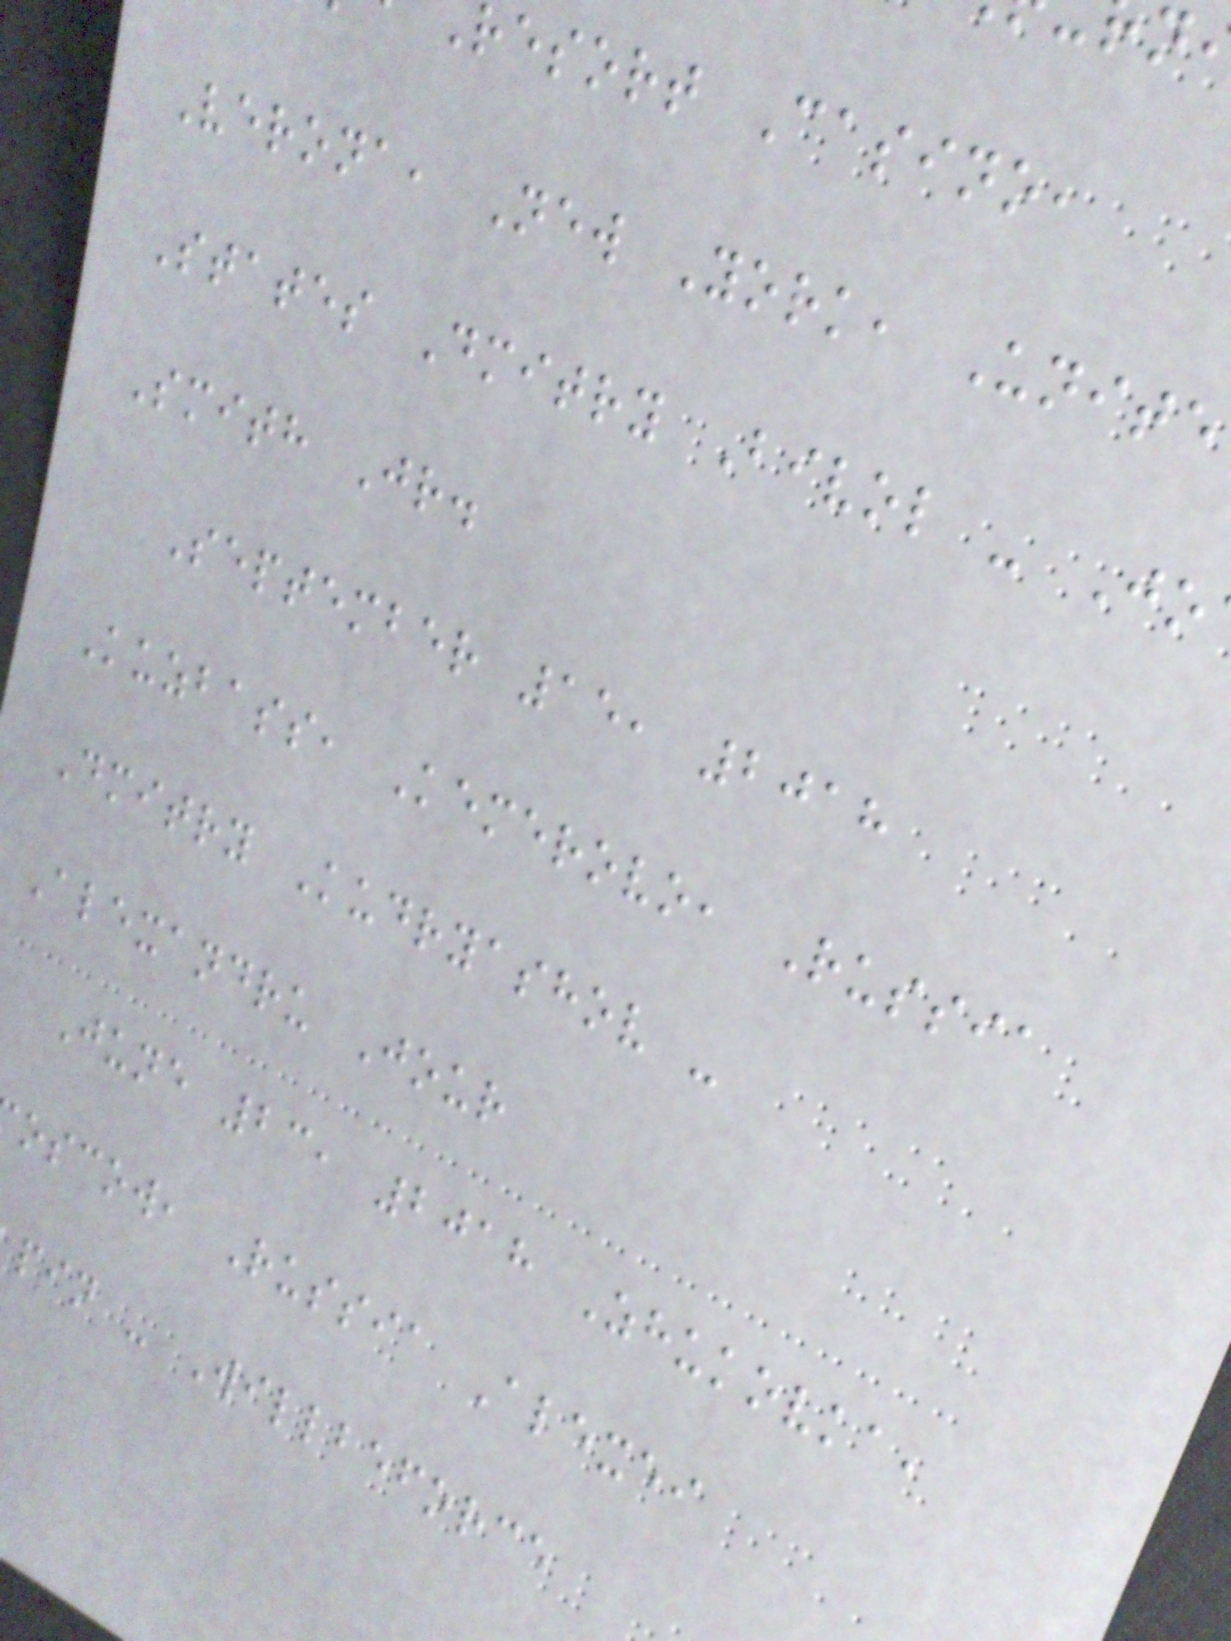resort Casino,
Verona, New York, Unite
States Dmitry Bivol - Jo
Smith Jr.
September 15, 2018
Kuzbass, Kemerovo, Russia
Dmitry Kudryashov -
Alexandru Jour
June 23, 2018 Zhukovka,
oscow, Russia Alexei
pin - Willbeforce
